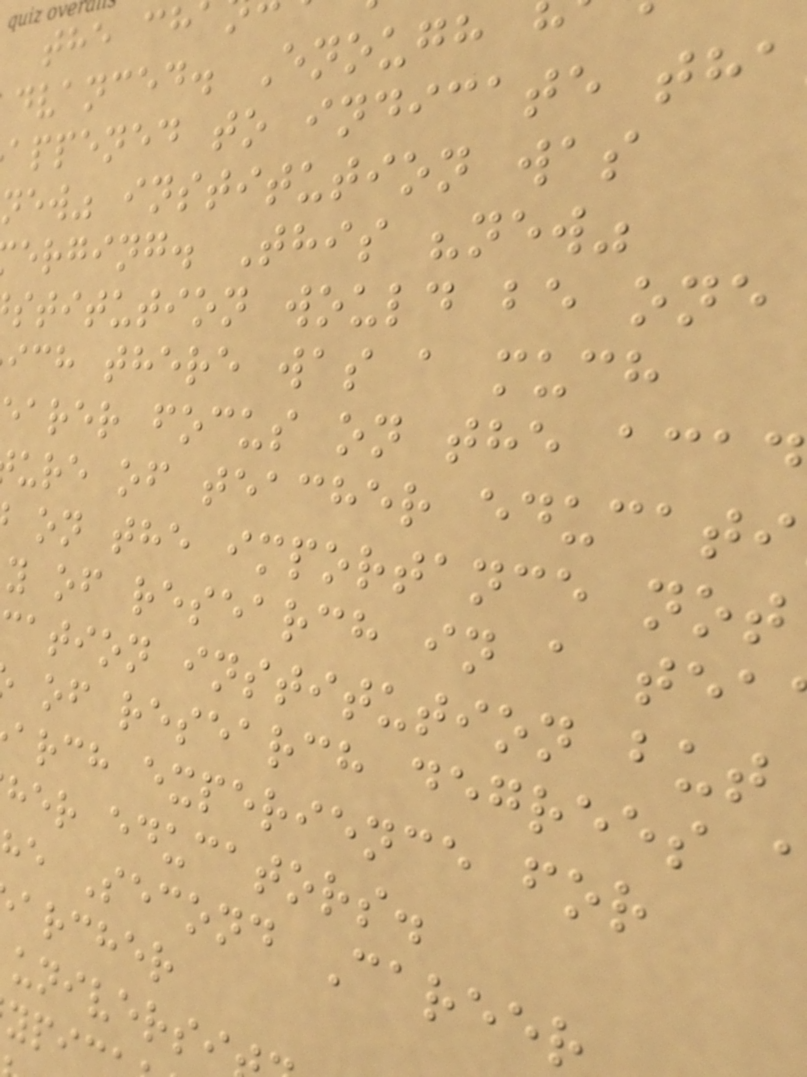the ch
dvanced. Enough
appened to indicate tha
new" institution was
erging. This "new"
stitution would be one
ich there was a much
earer focus on the acad
ure of teacher educati
on the importance not
y of research in a tea
cation institution but
of research degrees
arch experience for
her educators.
e Second Career
archer
universi
